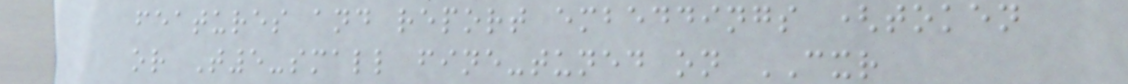features and report embeddings (token
or T5-small fine-tuned on CXR
